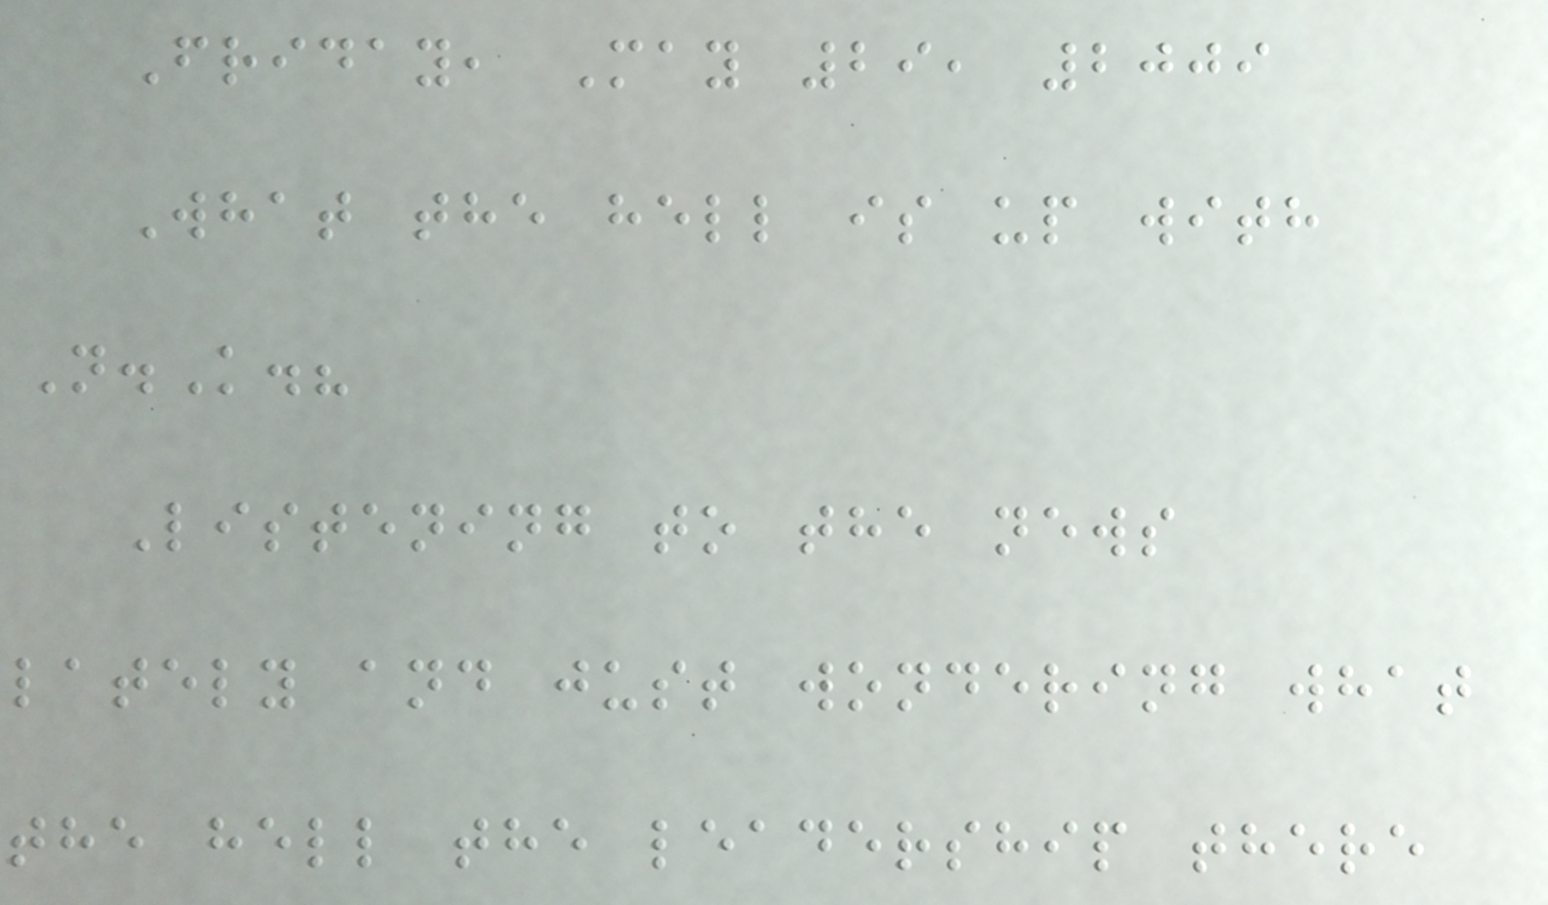Friday, May 29, 2009
What the hell is up with
N.K.?
Listening to the news
lately and just wondering what
the hell the leadership there
